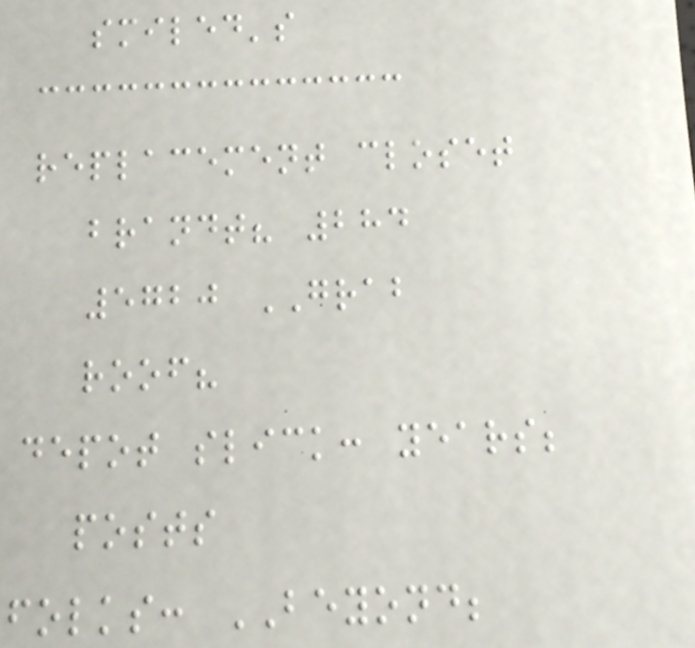smiled's
replacement closet
brandt? 284
5720 GRAB
roof?
depot slick: years;
posts
folks: BEYOND;
